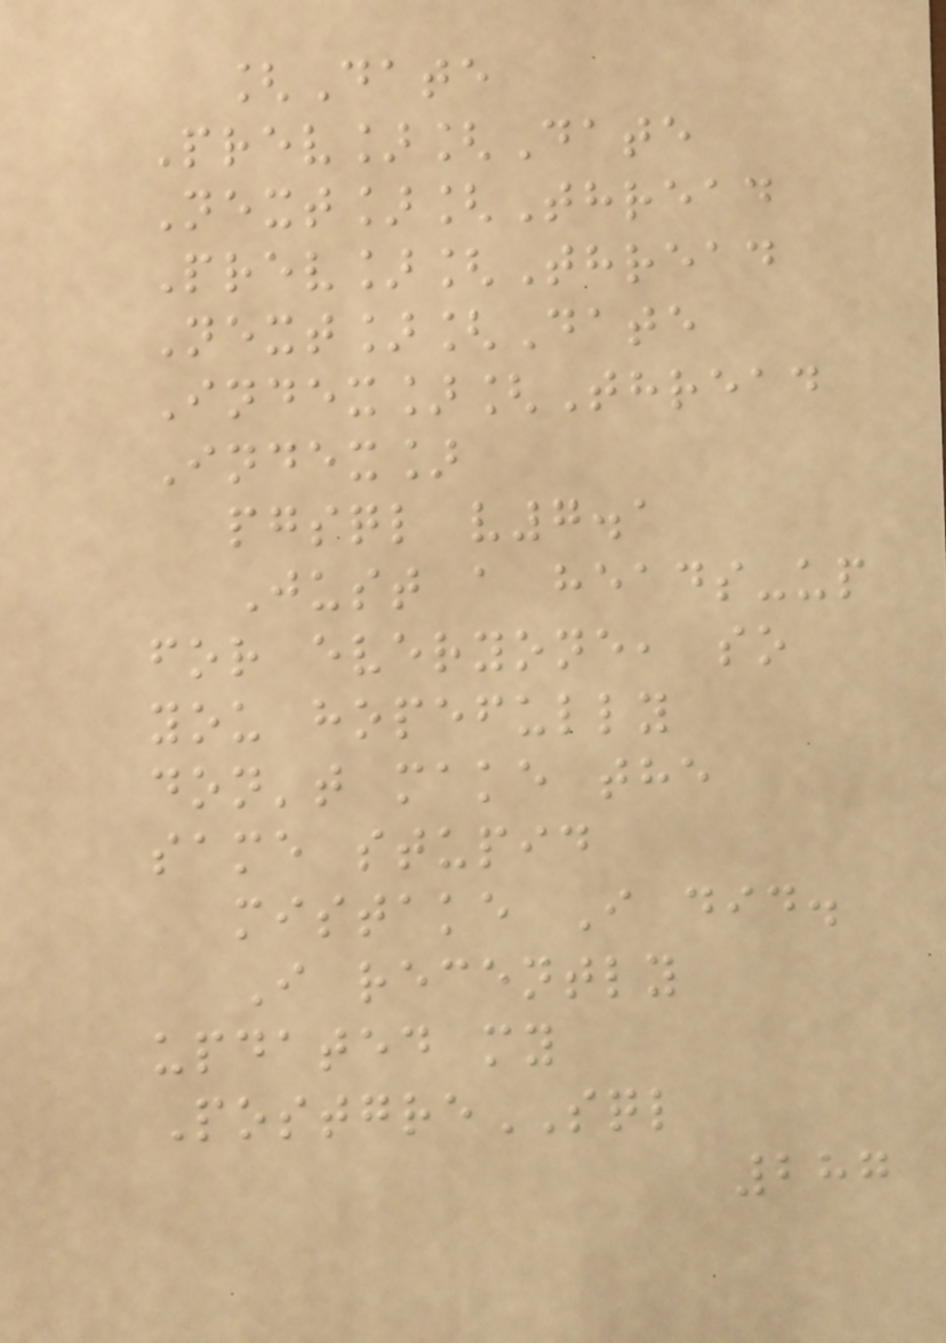[Date
Prev][Date
Next][Thread
Prev][Thread
Next][Date
Index][Thread
Index]
pgsql v7.1
Just a heads-up
for everyone, so
you hopefully
don't make the
same stupid
mistake I did.
I recently
updated my
PostgreSQL
287
